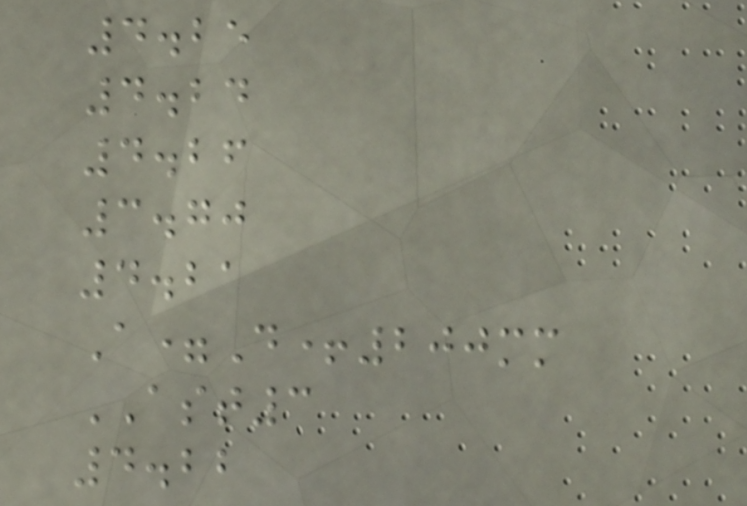4.25
4.24
4.26
3.70
4.21
A=D+200mm
AST3
4.22
